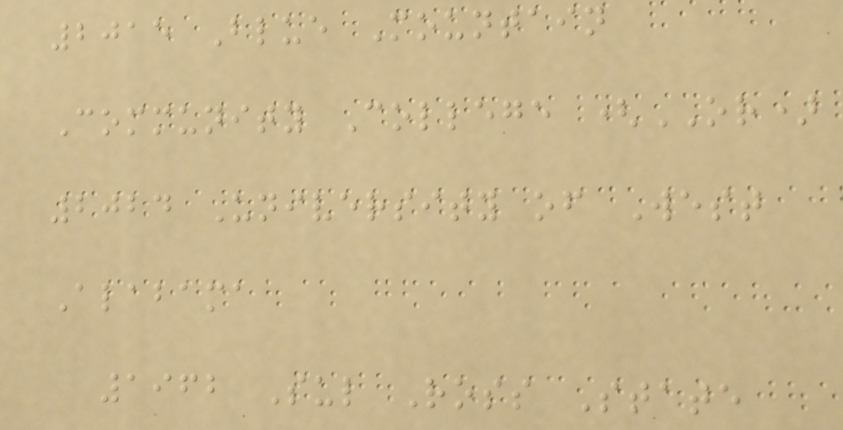2015 Blue Mountain
Community College (OR)
2024 University of West
Alabama
1962 Sul Ross State
